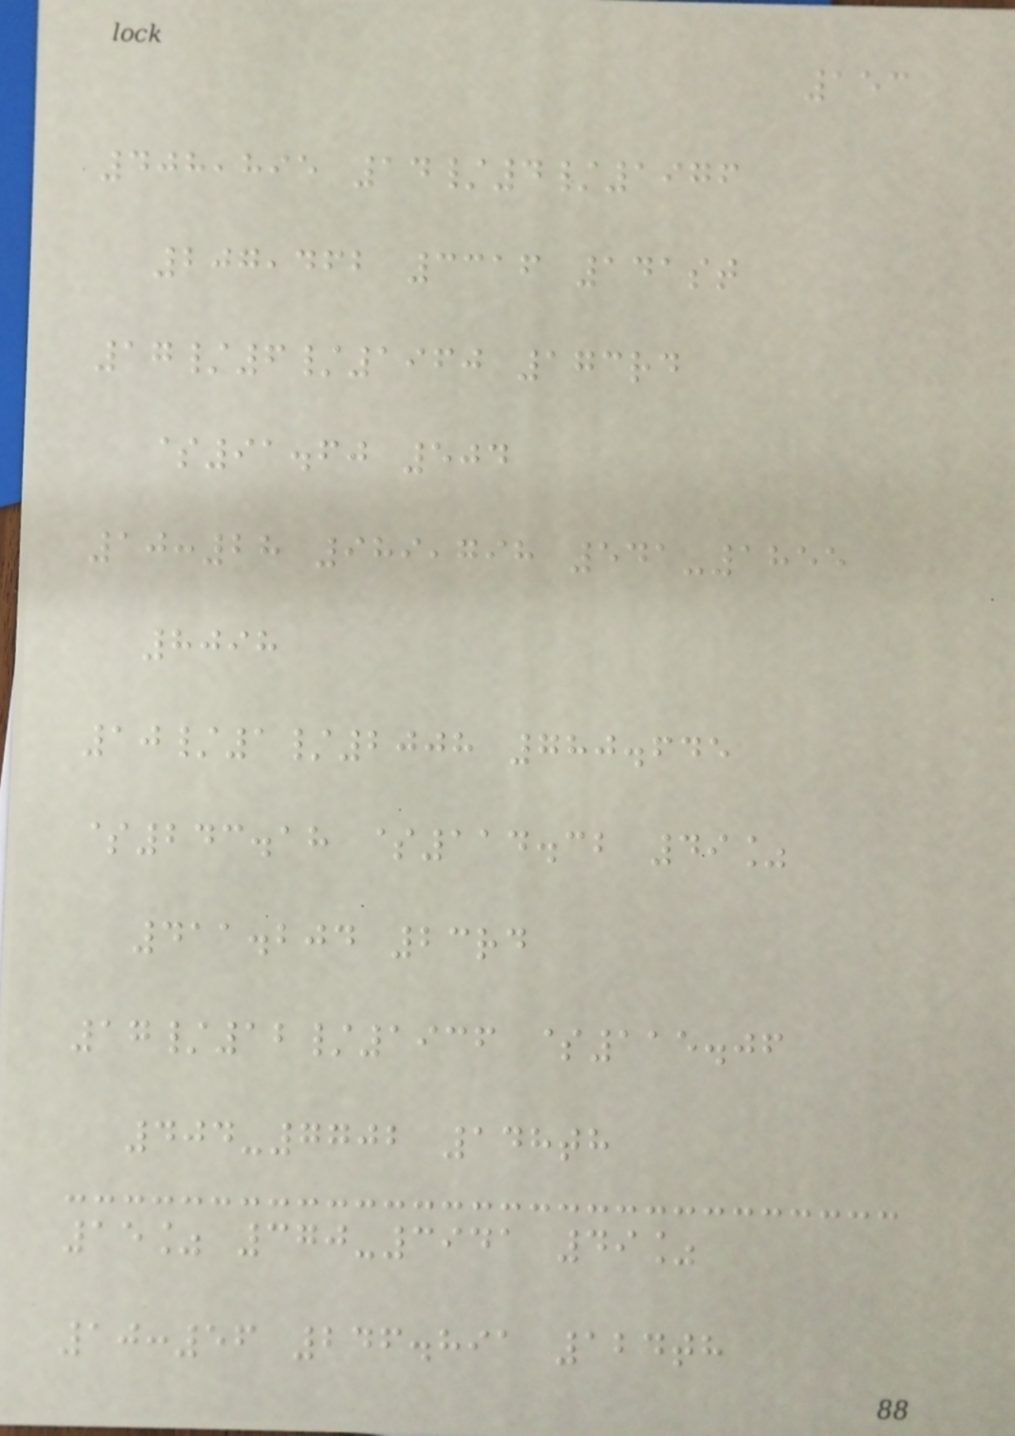153
408,895 14/4/1976
207,462 3316 141st
17/6/1960 173rd
$91.60 504
10:28 989,798 541-1855
8098
10/1/2008 780.645
$243.18 $114.32 49%
411.204 23rd
17/12/1936 $115.06
404-7702 148th
15% 370-3941 49%
10:56 246.891 124th
